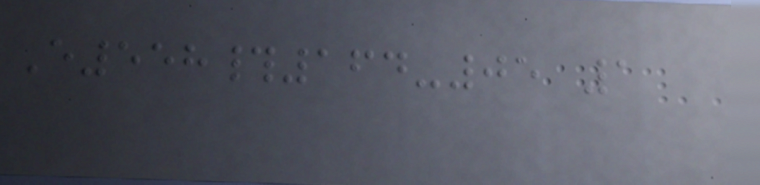E558#164-05 1
